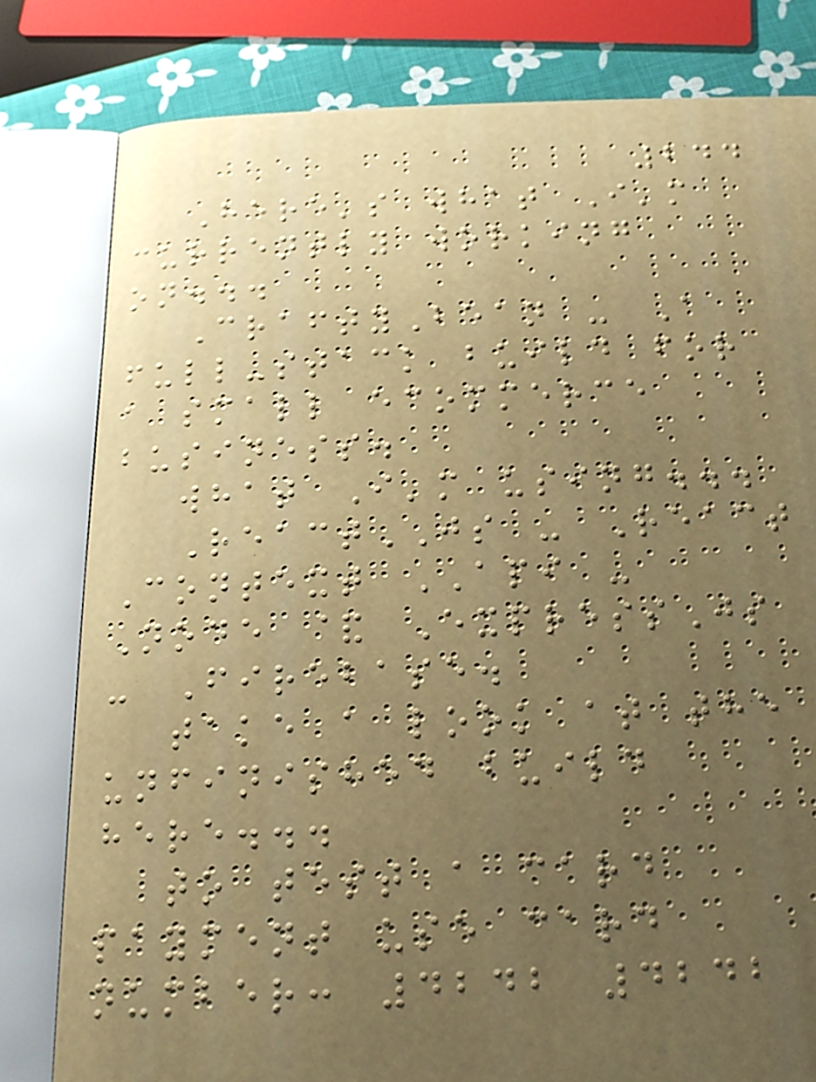244
Here's what I'm
currently working
on...
CraftyBean - A
full-stack build for
a small ecommerce
business.
what I'm using...
ReactJS - React
Context API -
Node & ExpressJs
- Firebase.
take a look at the
unfinished build
here...
to test a card
payment use card
number: 4242 4242
